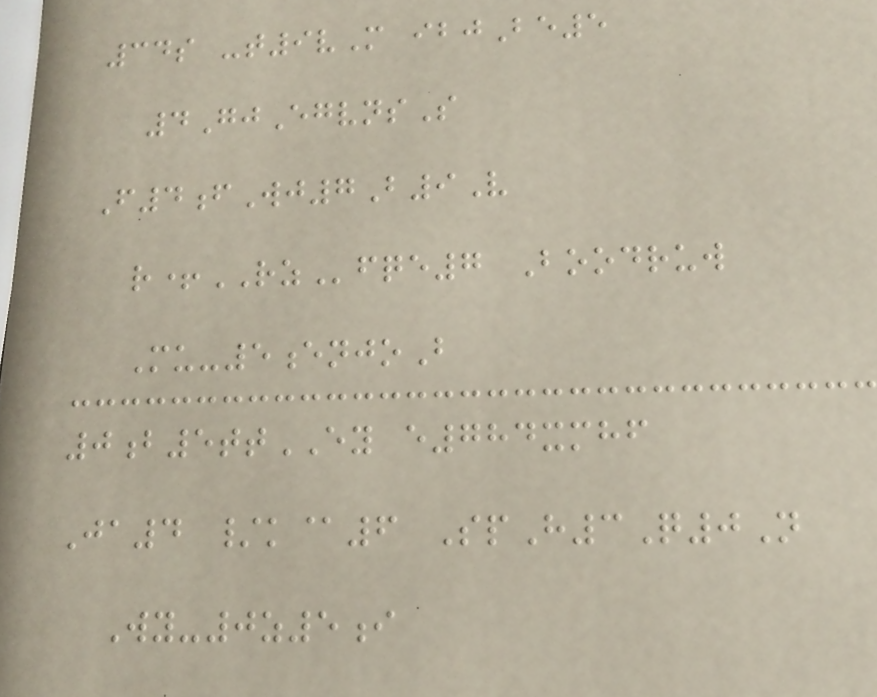34s -t9vM ibjBe5
4GjEgvnsS
F4fWj7B9V
r+RZfqe7 Boodruw
Mu-5enjoB
0b5ttEY e784xmhf
Ja4 /k@6 SpH3Q0N
Wy-0z5i
